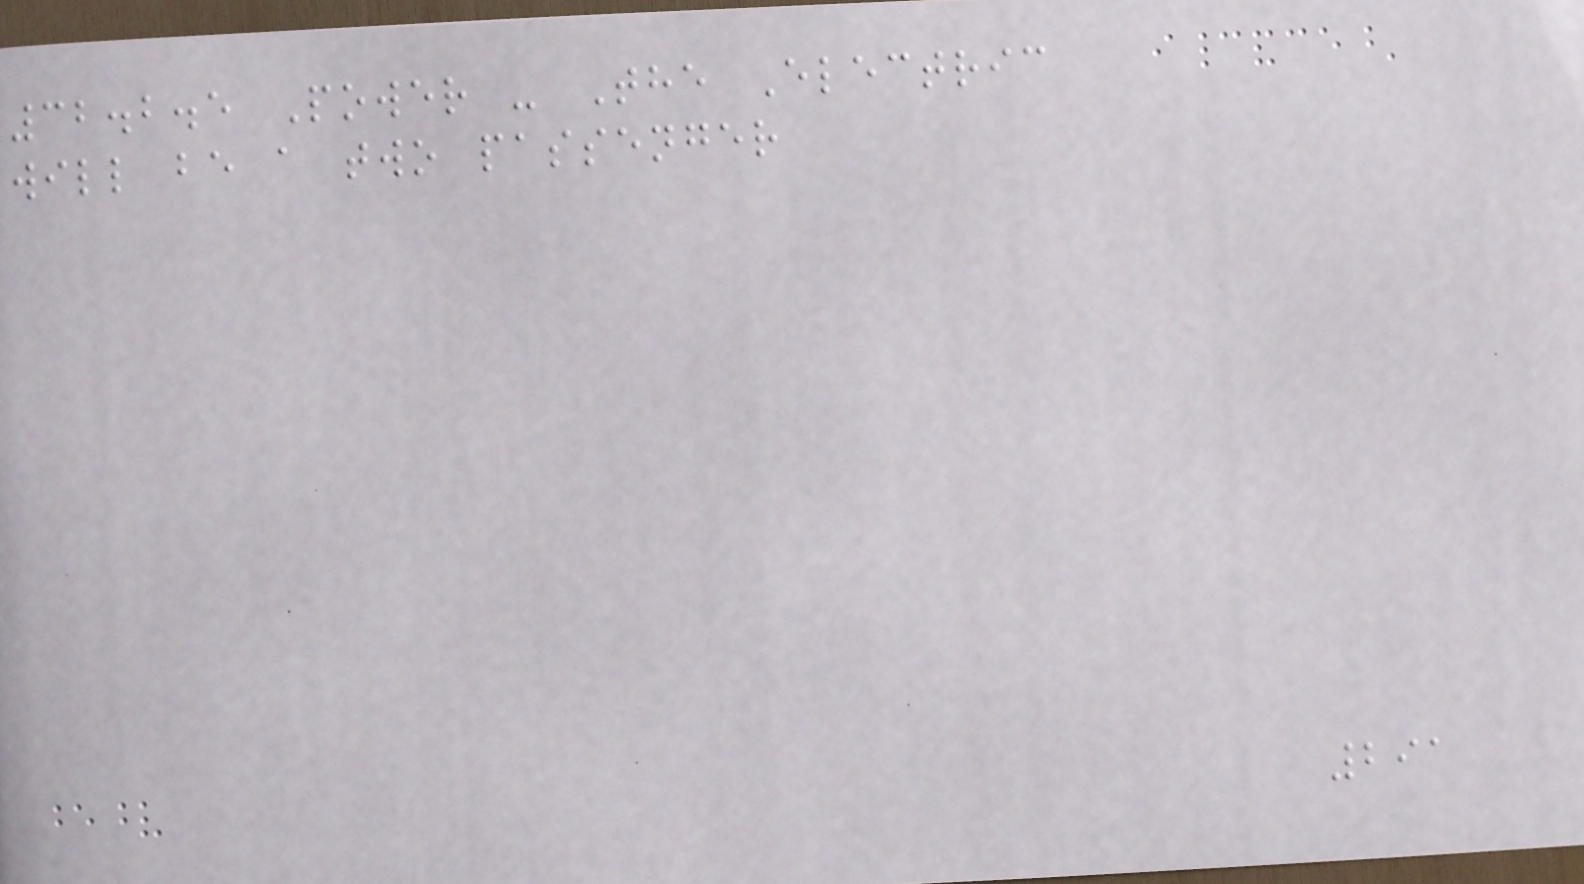32.2.5 Power - The Electric
will be a two passenger
291
